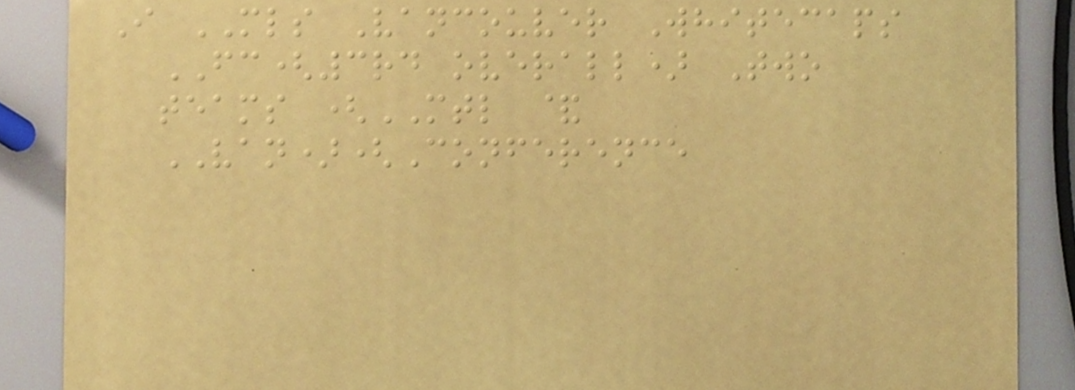I MLS Vancouver Whitecaps
FC(3rd overall) Two
teams (MTL &
VAN)(Conference
